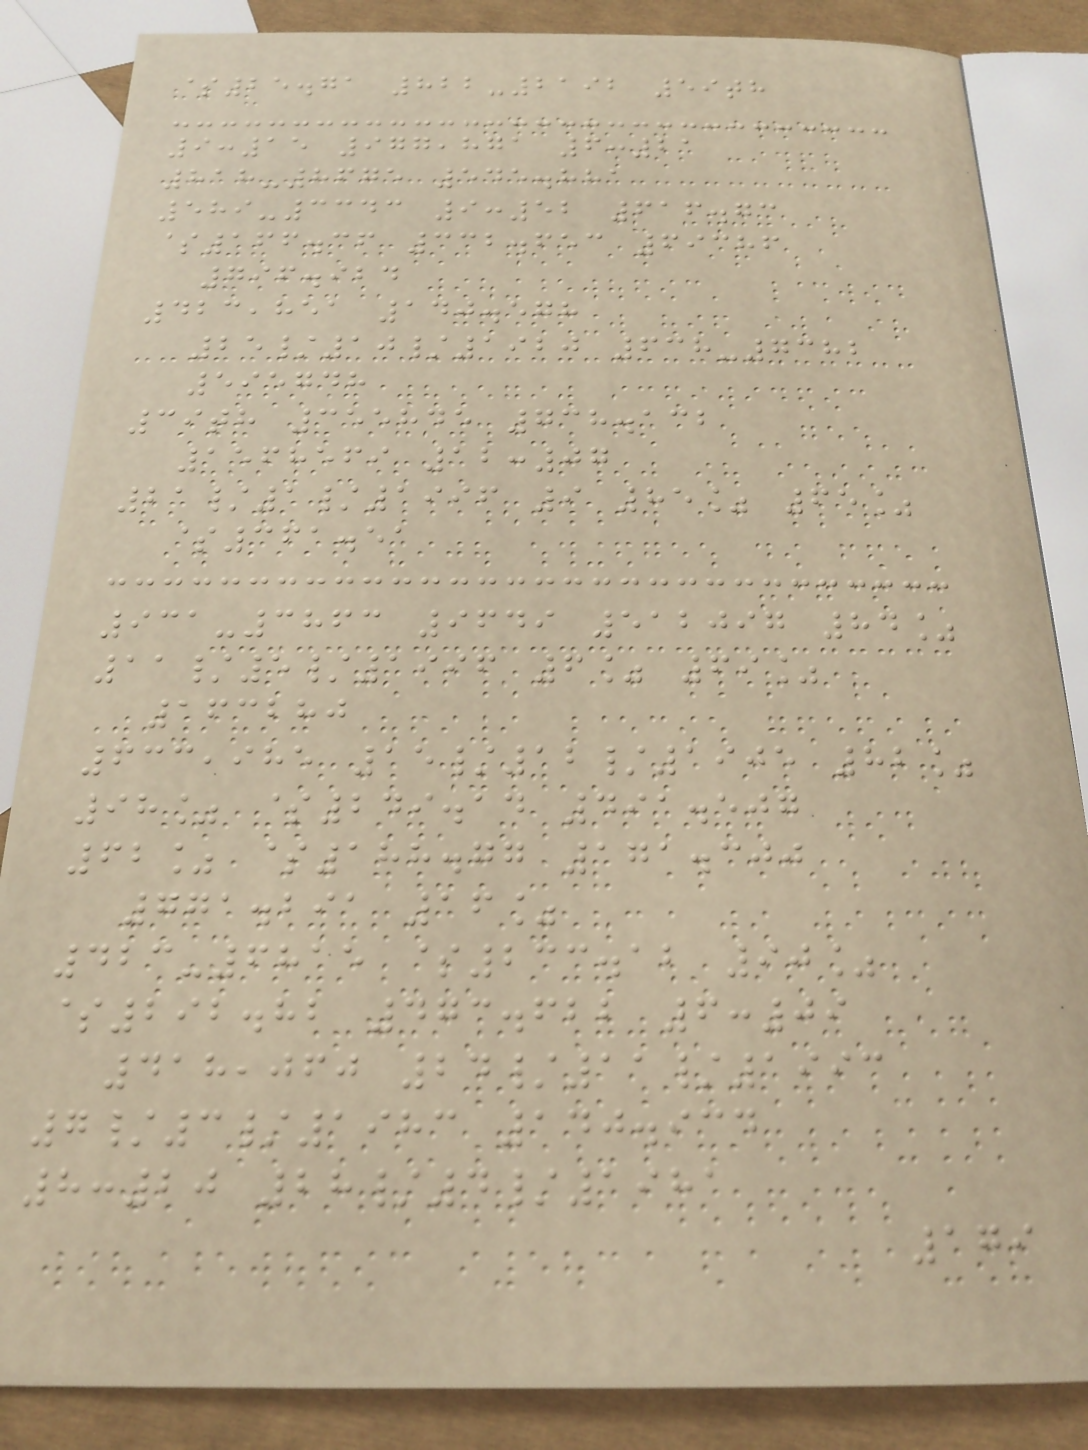$25.71 822-2192 59th
9:15 977,871 6:21
818-8675 545.881
589-3343 9:52 616.73
$166.36 332.653 69386
796.924
423,851 140.578
25/10/1920 638-7382
595748
39th 355845 738.132
1568569 12:07
21/1/1996 9 85% 65%
$361.51
931-3863 9649 512097 84%
11/5/1996 6% 69%
163280
633,985 15/12/1905 82%
98% $249.14 491.507
62% $188.77 171.300
771.291 16%
423-6815 $233.12 90%
$292.82 473.622 6:09
418,060 24/11/1993
7/3/1983 140.934
8:20 28/4/1981
179
